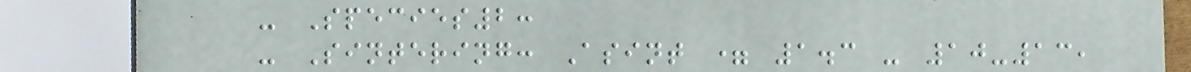- Species2:
- Sintering: Asint = 1.3 - 10-13,
